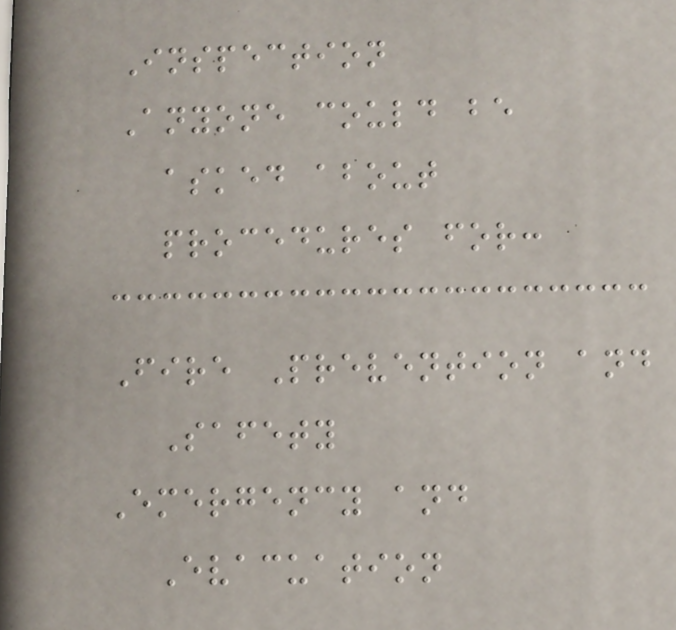Inspection
Anyone could be
asked about
procedures for:
Fire Prevention and
Safety
Emergency and
Evacuation
